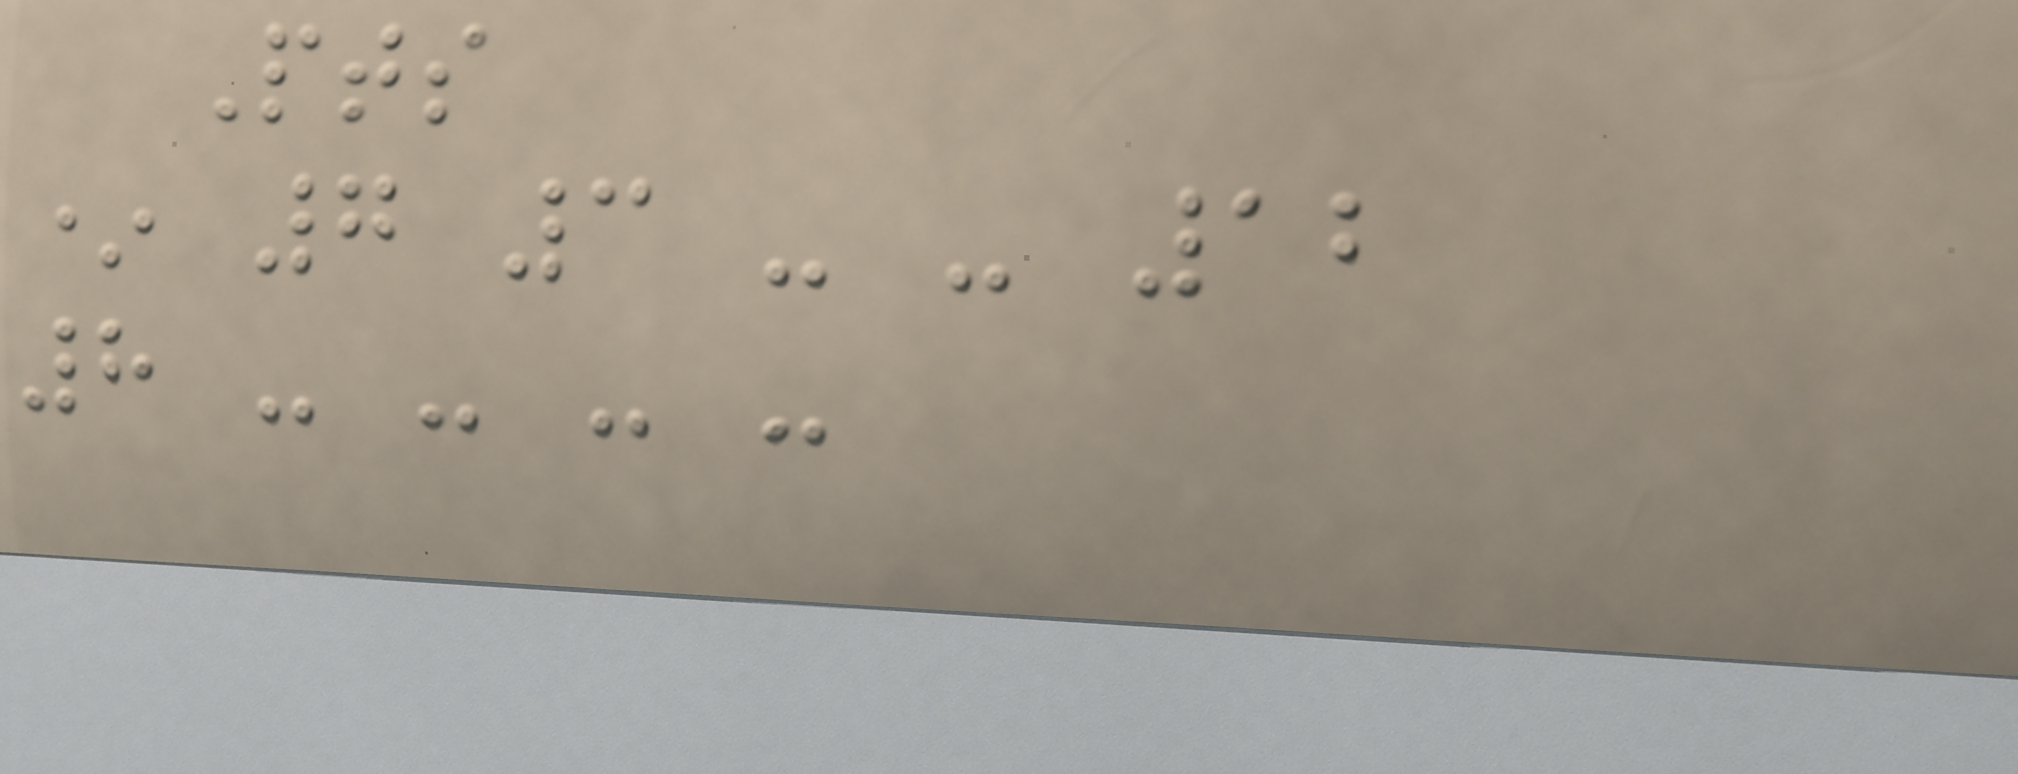Pts
* 7 3 - - 12
8 - - - -
